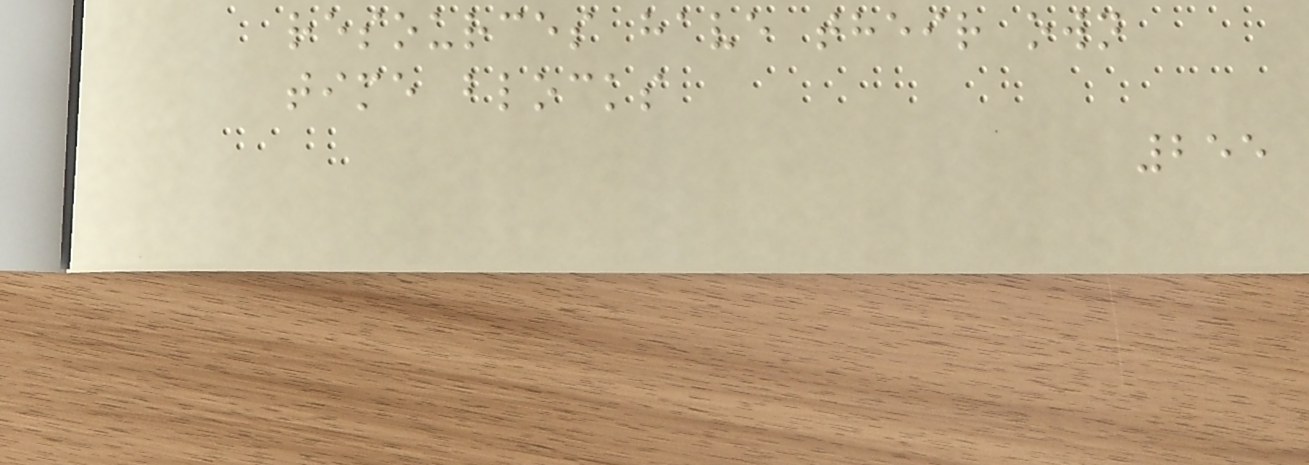resources have their own
time blocks
255
